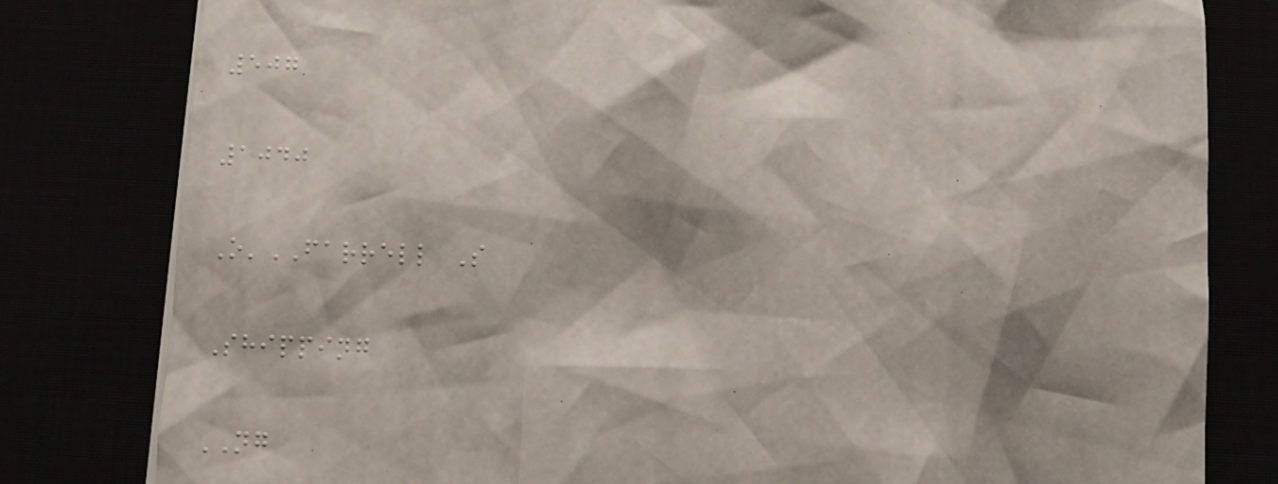507
1040
O'FARRELL S
Shipping
NG
